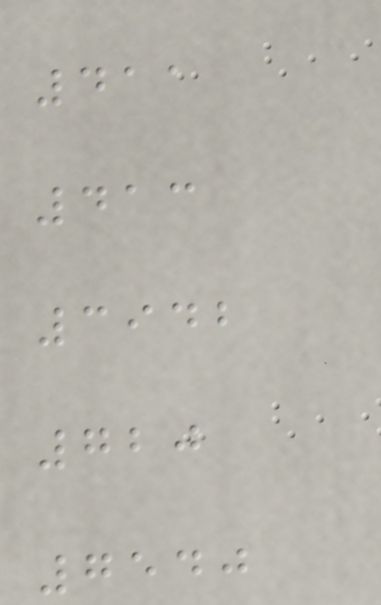411
413
3942
720
7540
